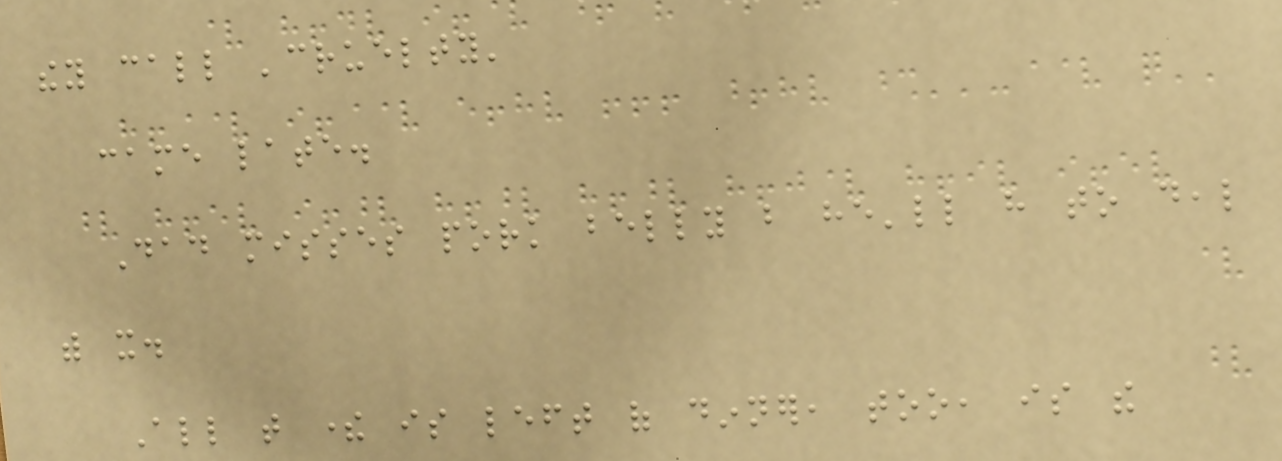they call 'cruelty'
came late.
Dad misses pork belly but he'll have to deal
with it.
All that there is left of dinner, too, is the
